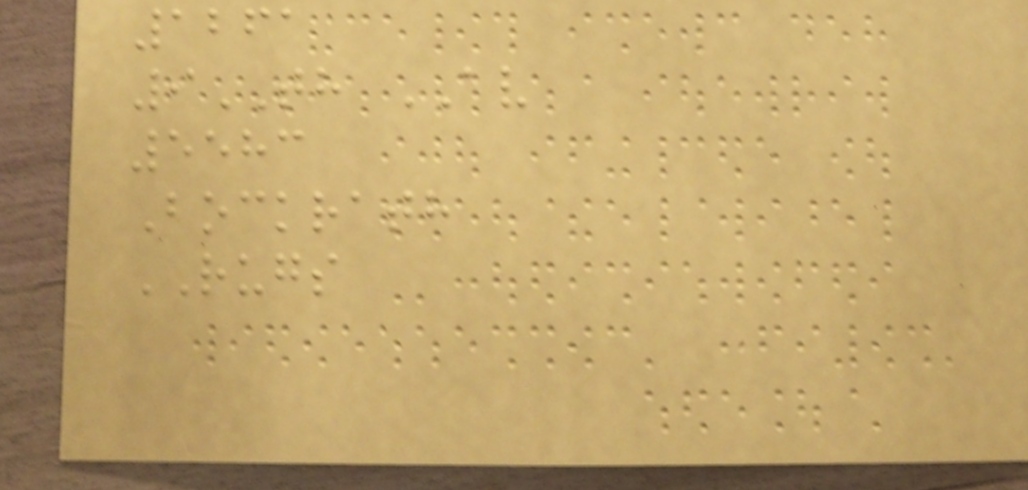1261
9TH AV
5583
Bockrath
RUGS
